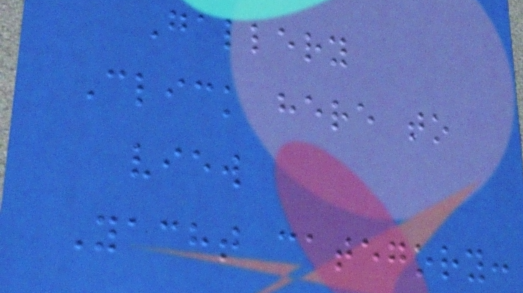Gallery
Click here to
view
Yacht category:
